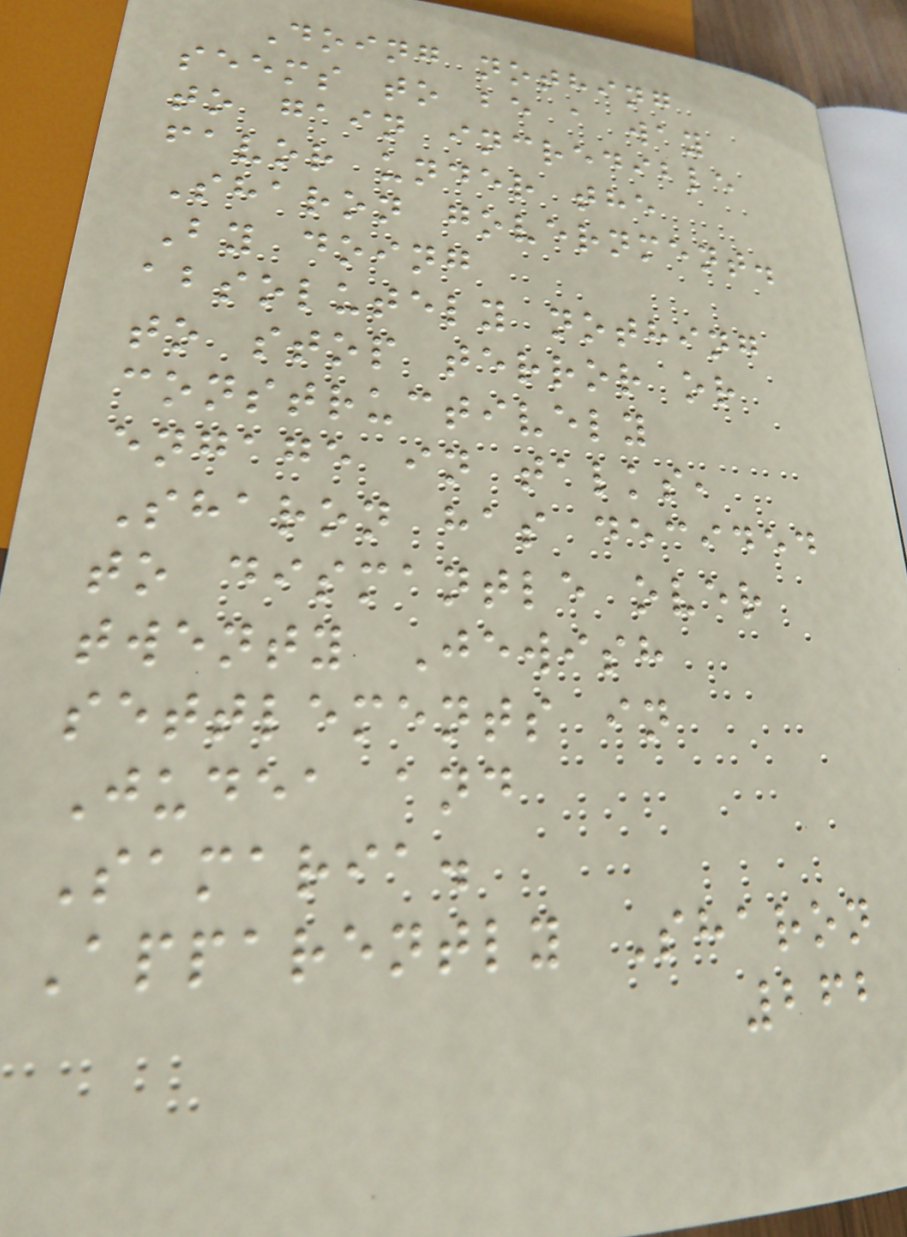Doing nothing
seems to be a way
to gain incredible
favor under the
Sharon government.
By doing
absolutely nothing
to stop terror or
constructively
engage in talks,
Sharon has decided
to dismantle over
twenty Jewish
settlements in
Judea and
Samaria.
Apparently Sharon
262
